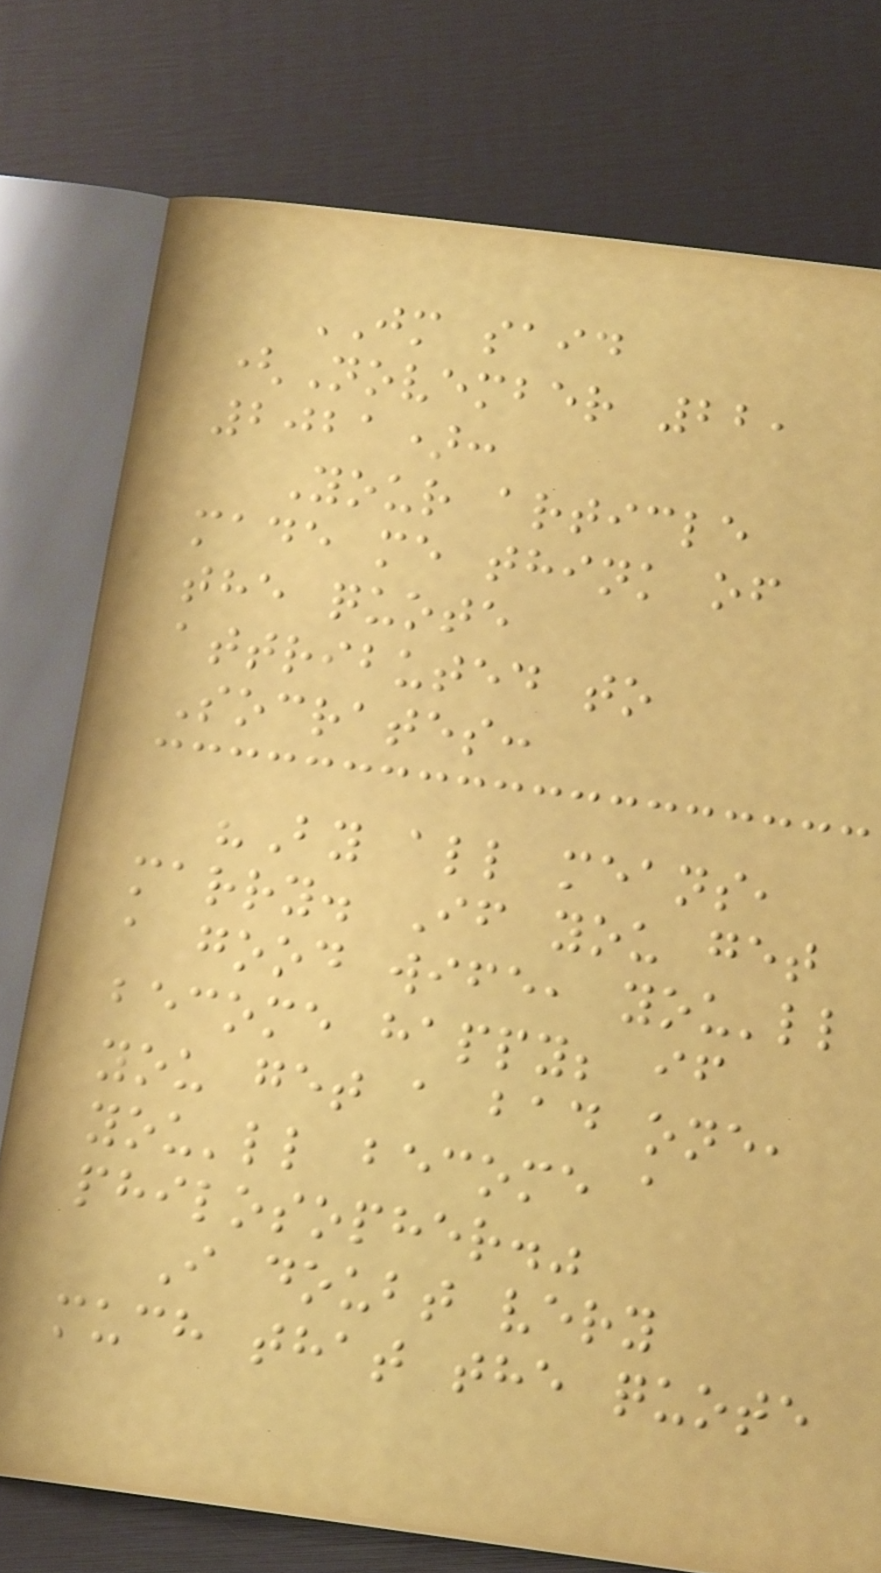JM said
(November 22,
2021):
Your article
made me think of
the quote
attributed to
Socrates:
"By all means,
marry. If you get
a good wife, you'll
become happy; if
you get a bad one,
you'll become a
philosopher."
I doubt very
much that the quote
